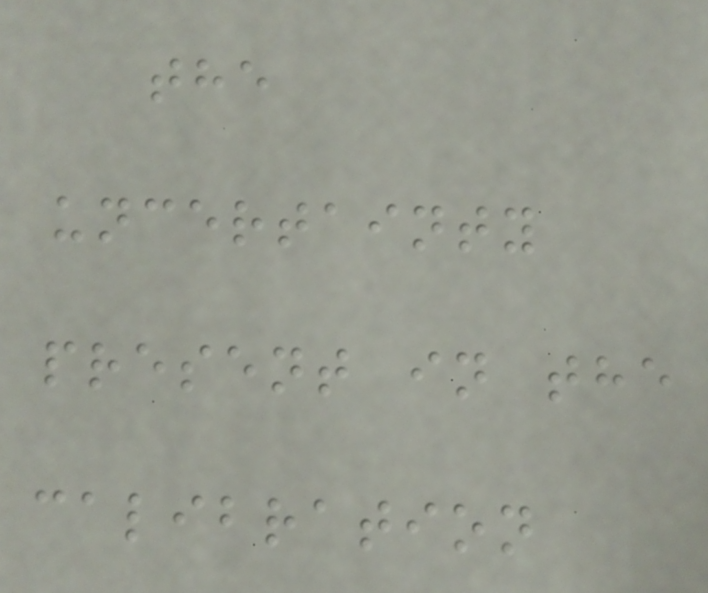the
uncertainty
present in the
calibration
